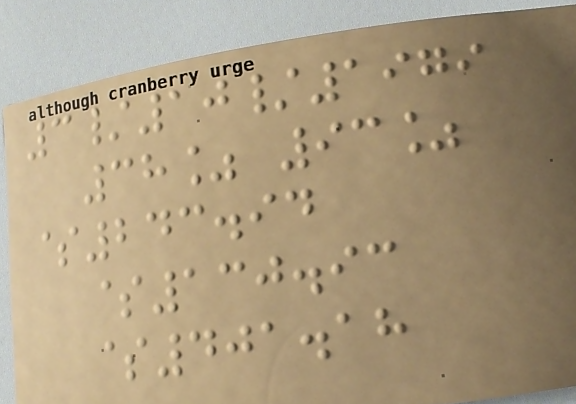3/10/1979
38% 93%
$243.94
$130.93
$401.18
